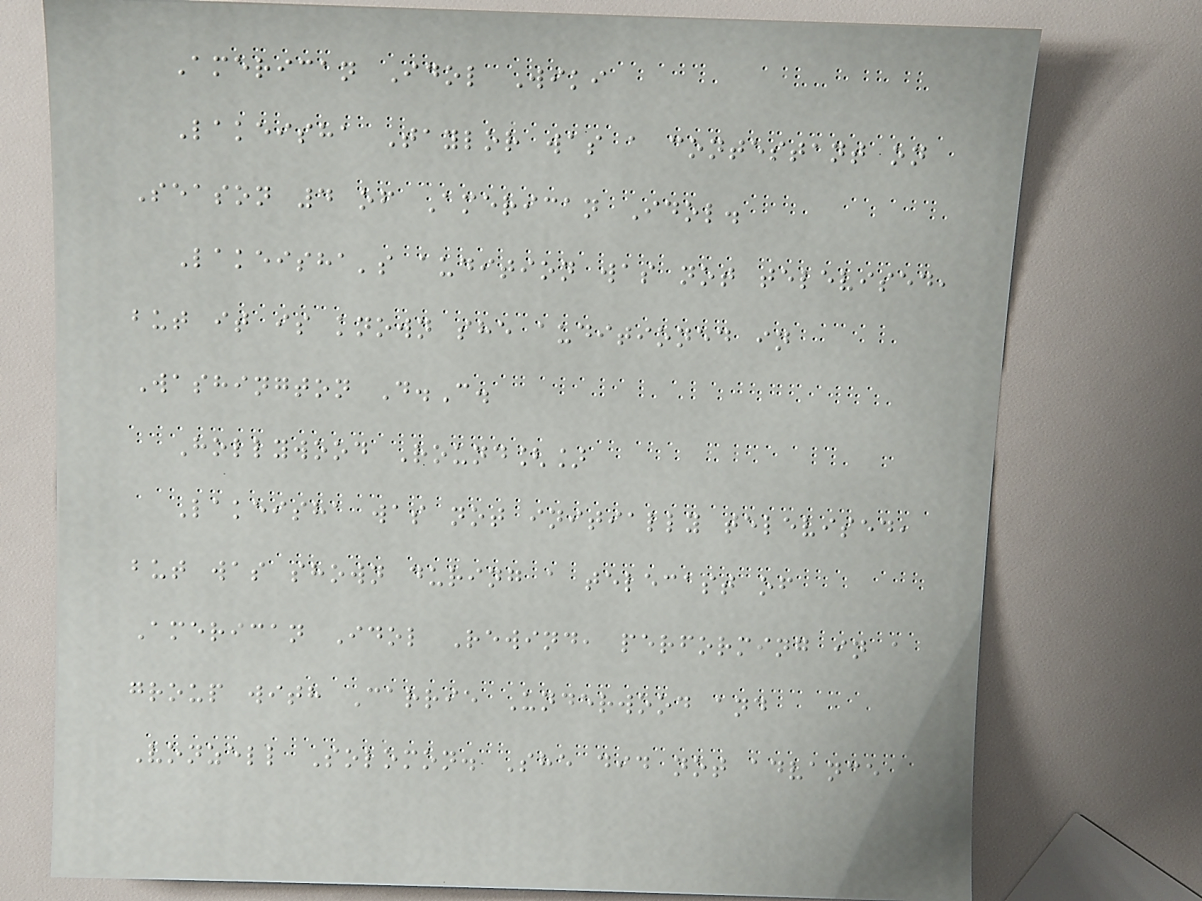American Idol Wiki
Lakeisha Taylor was a contestant on
Season 4 of American Idol.
Lakeisha's audition was not televised,
but it is known she auditioned in
Washington D.C.
Hollywood Round[]
Lakeisha was not initially televised,
but was shown during a telecast of
American Idol Rewind, performing in a
group with Carrie Underwood and
Vonzell Solomon. She did not advance
